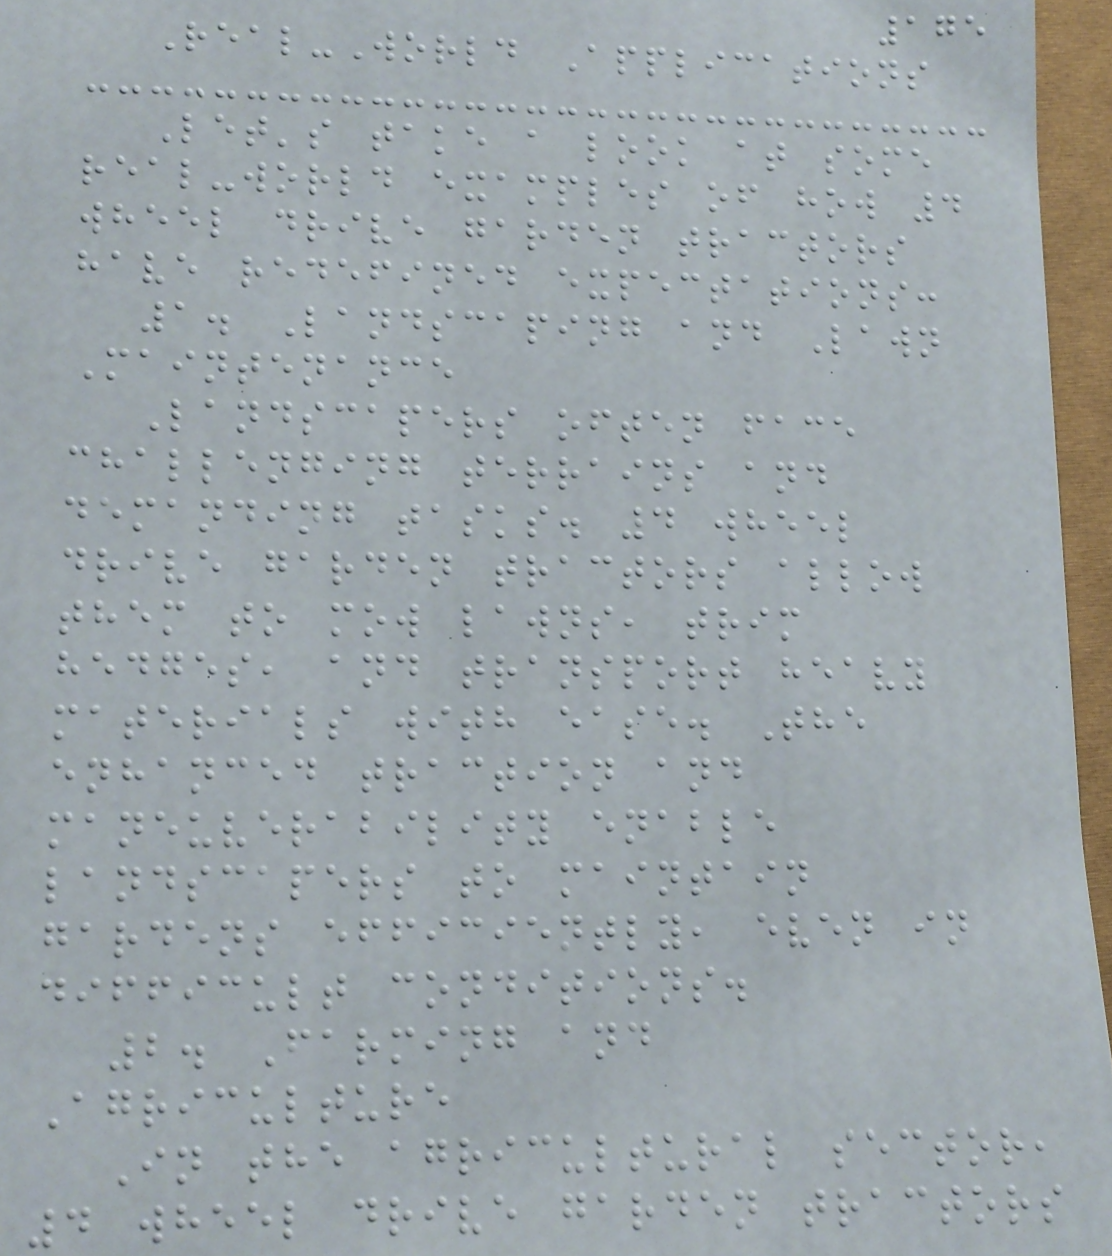175
Real-World Applications
Let's take a look at some
real-world examples of how 4
wheel drive garden tractors
have redefined expectations:
1. Landscaping and Lawn
Maintenance
Landscapers often face
challenging terrains and
demanding tasks. 4 wheel
drive garden tractors allow
them to mow lawns, trim
hedges, and transport heavy
materials with ease. The
enhanced traction and
maneuverability enable
landscapers to maintain
gardens efficiently, even in
difficult conditions.
2. Farming and
Agriculture
In the agricultural sector,
4 wheel drive garden tractors
